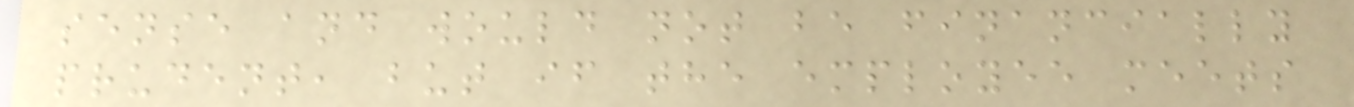sense and would not be financially
prudent, but if the employee meets
